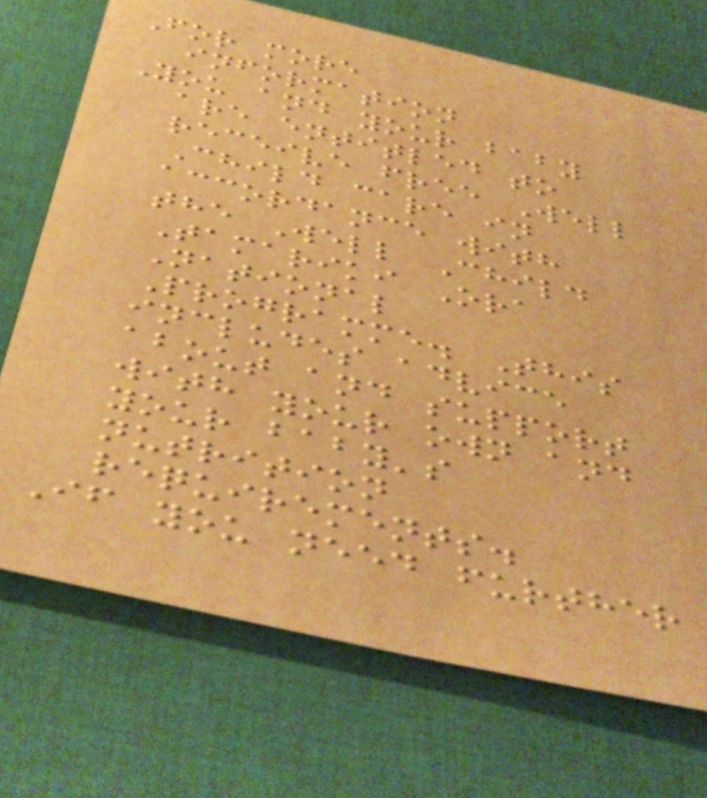For more
information
You and your baby
are entitled to
receive free Well
Child care in
accordance with
the Well Child
Tamariki Ora
National
Programme. This
includes advice
about and support
with your own and
your baby's
nutrition
requirements.
If you need further
